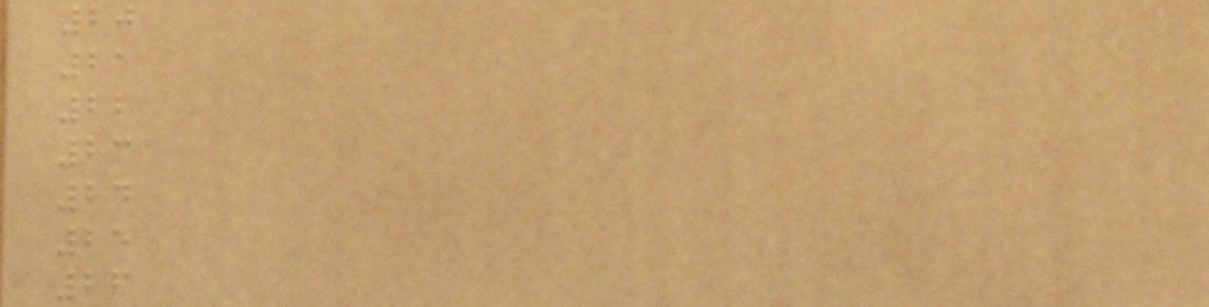20
21
22
23
24
25
26
